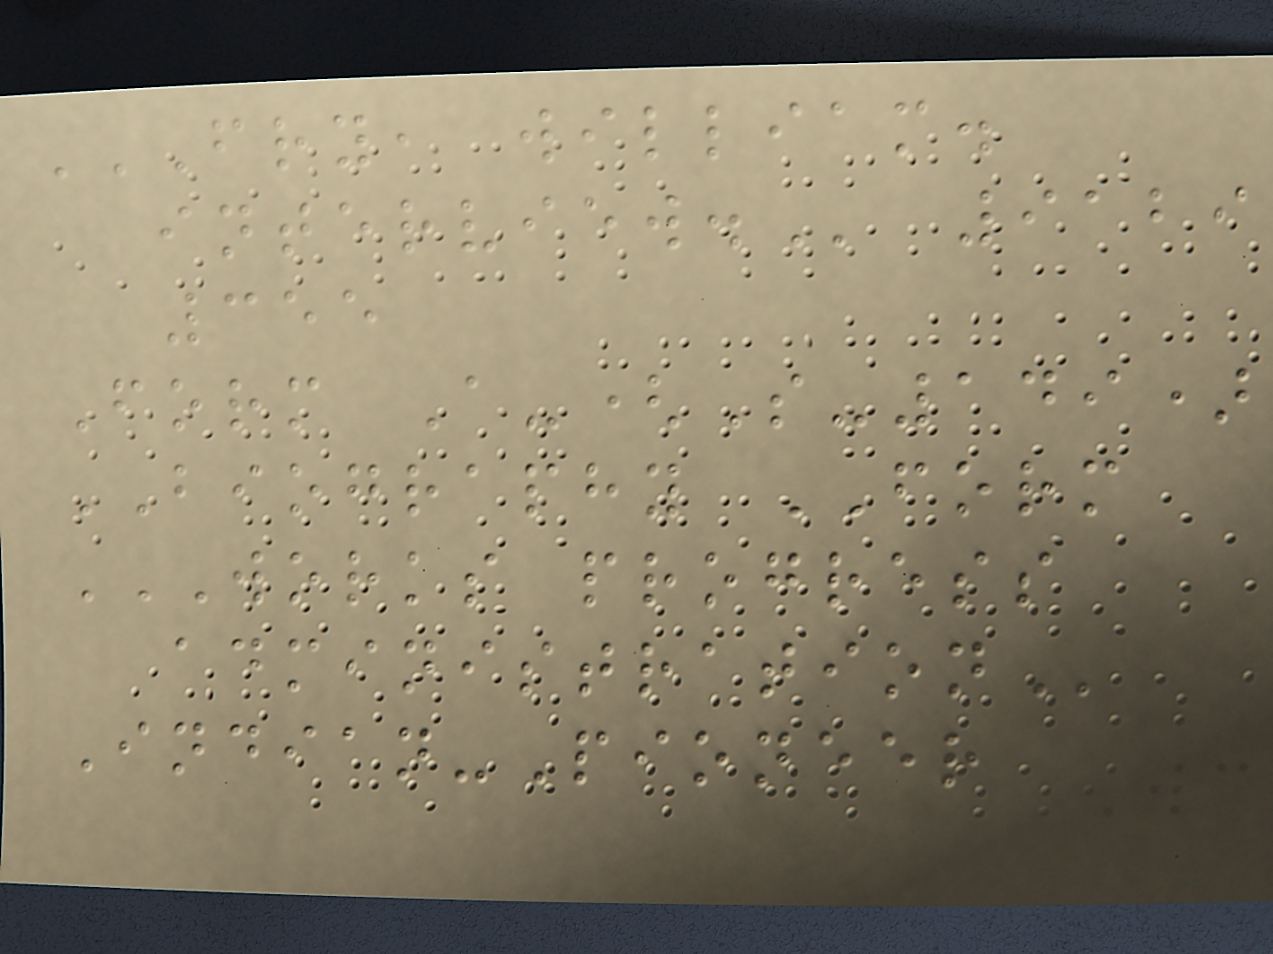FRY, WILLIAM.
INTERVIEW. 9129
355
Form A-(S-149)
BIOGRAPHY FORM
WORKS PROGRESS
ADMINISTRATION
Indian-Pioneer
